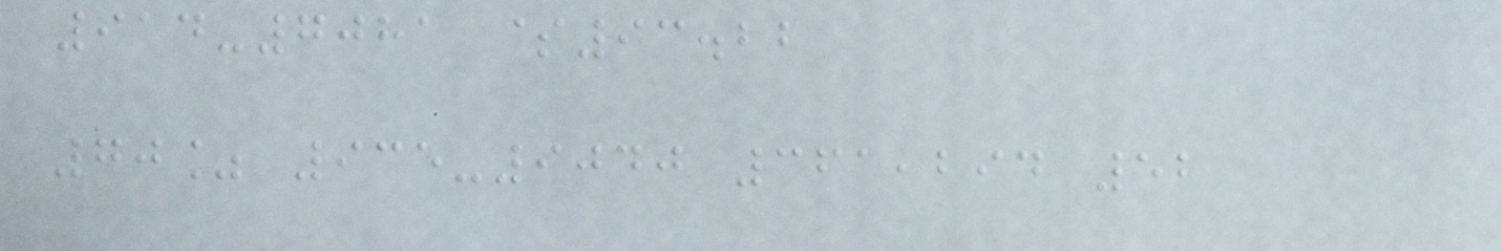914-7081 $93.22
70% 935-9040 361,294 52
